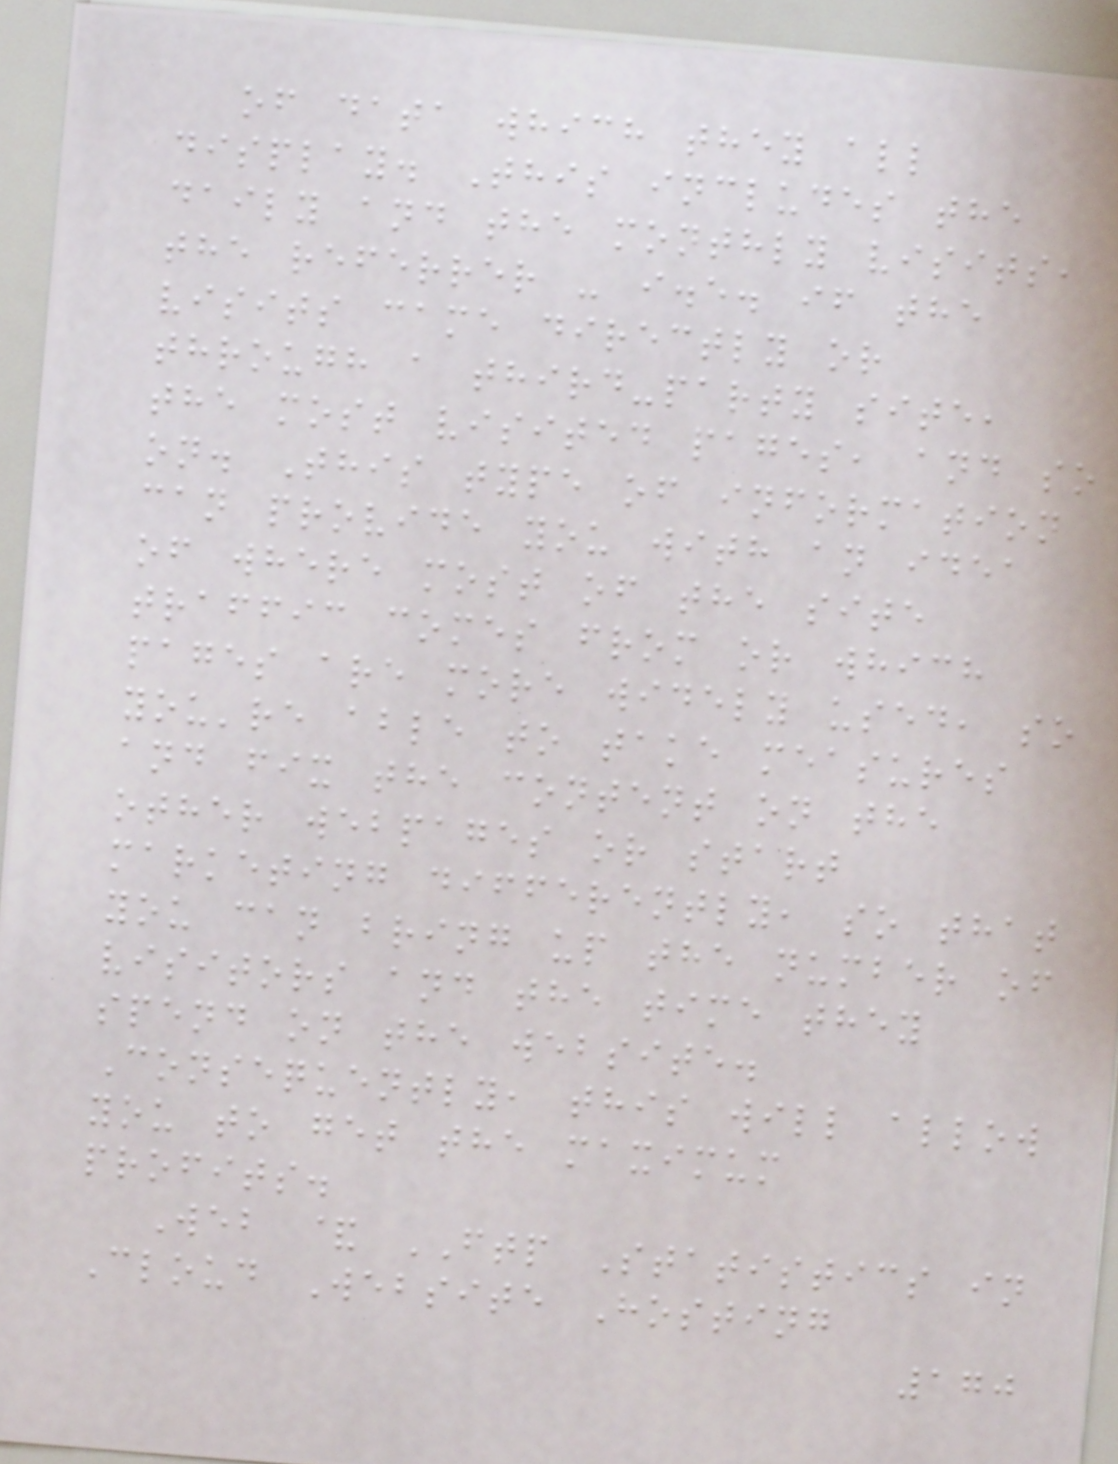of data which they all
display. This includes the
daily and the monthly visits,
the referrer - i.e. if the
visits came directly or
through a third-party site,
the most visited pages, and so
on. This type of information
can provide you with an idea
of where most of the site
traffic comes from or which
pages are more widely used, so
you're able to take measures
and fix the content on the
other webpages or start
marketing differently, so that
you can bring up the number of
visitors and the time they
spend on the website.
Consequently, this will allow
you to get the maximum
profits.
Web & FTP Statistics in
Cloud Website Hosting
170
